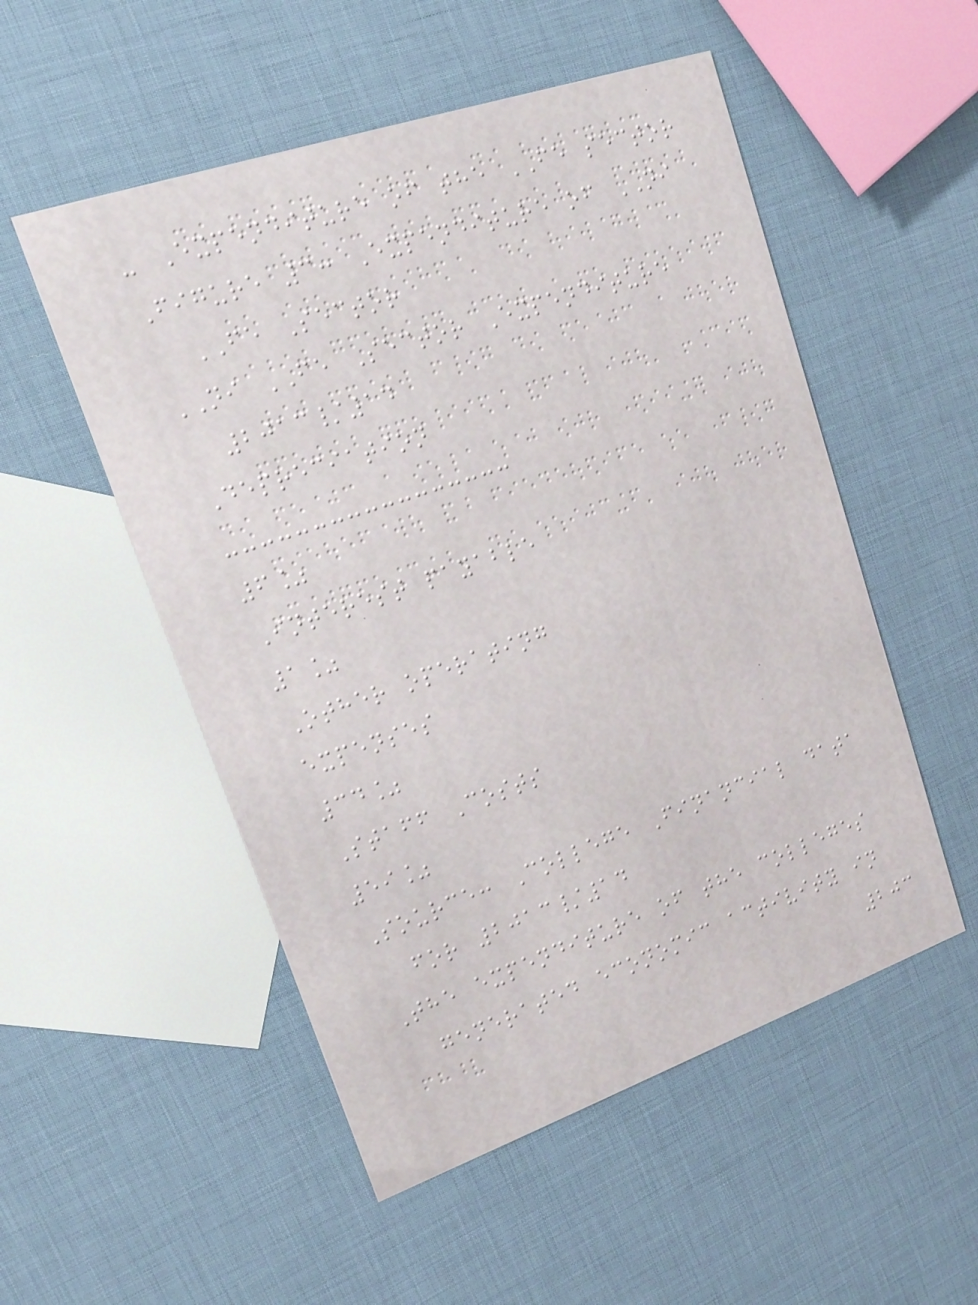- Expenditure of the FE sector
Figure 3: Expenditure of NI
FE Sector
NI FE Sector Expenditure
2013/14
Depreciation
6%
Interest payable
1%
Other operating
expenses
34%
Staff Costs
59%
Source: College Financial data
for 2013/14
The expenditure of the colleges
generated economic activity in
203
